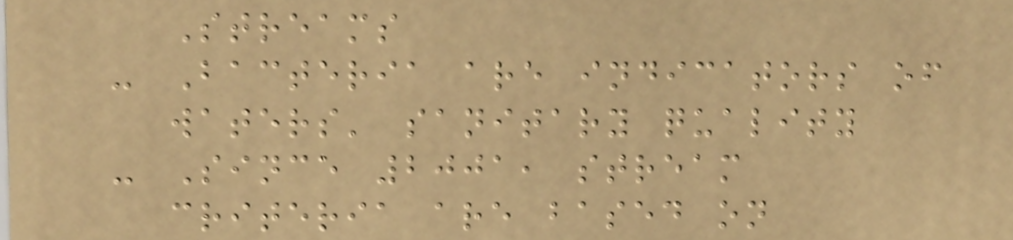Streams
- Bacteria are indicators of
waters' sanitary quality
- Since 2001, stream
criteria are based on
